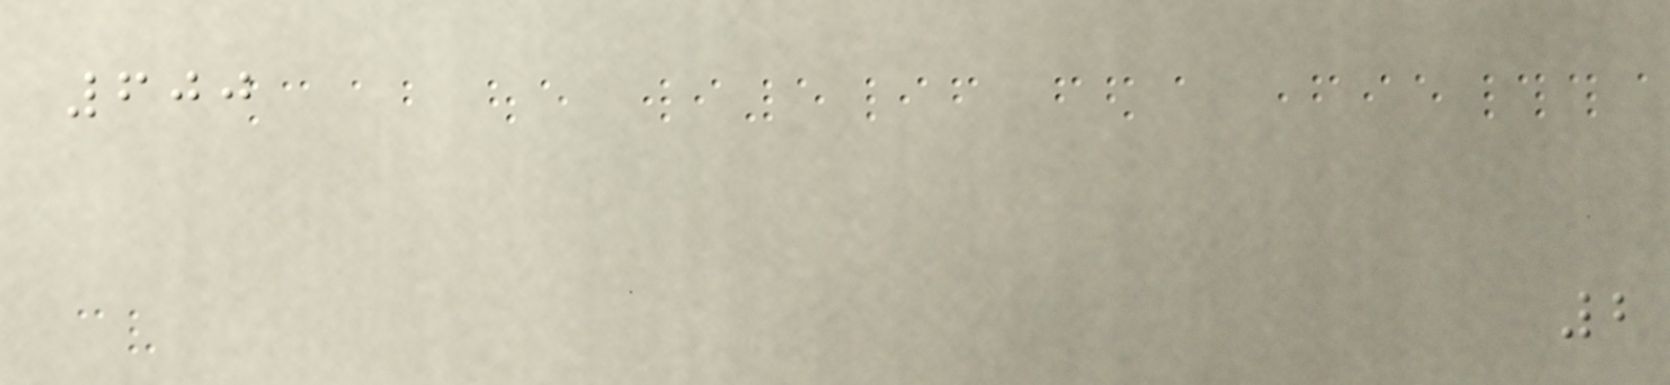600
2
